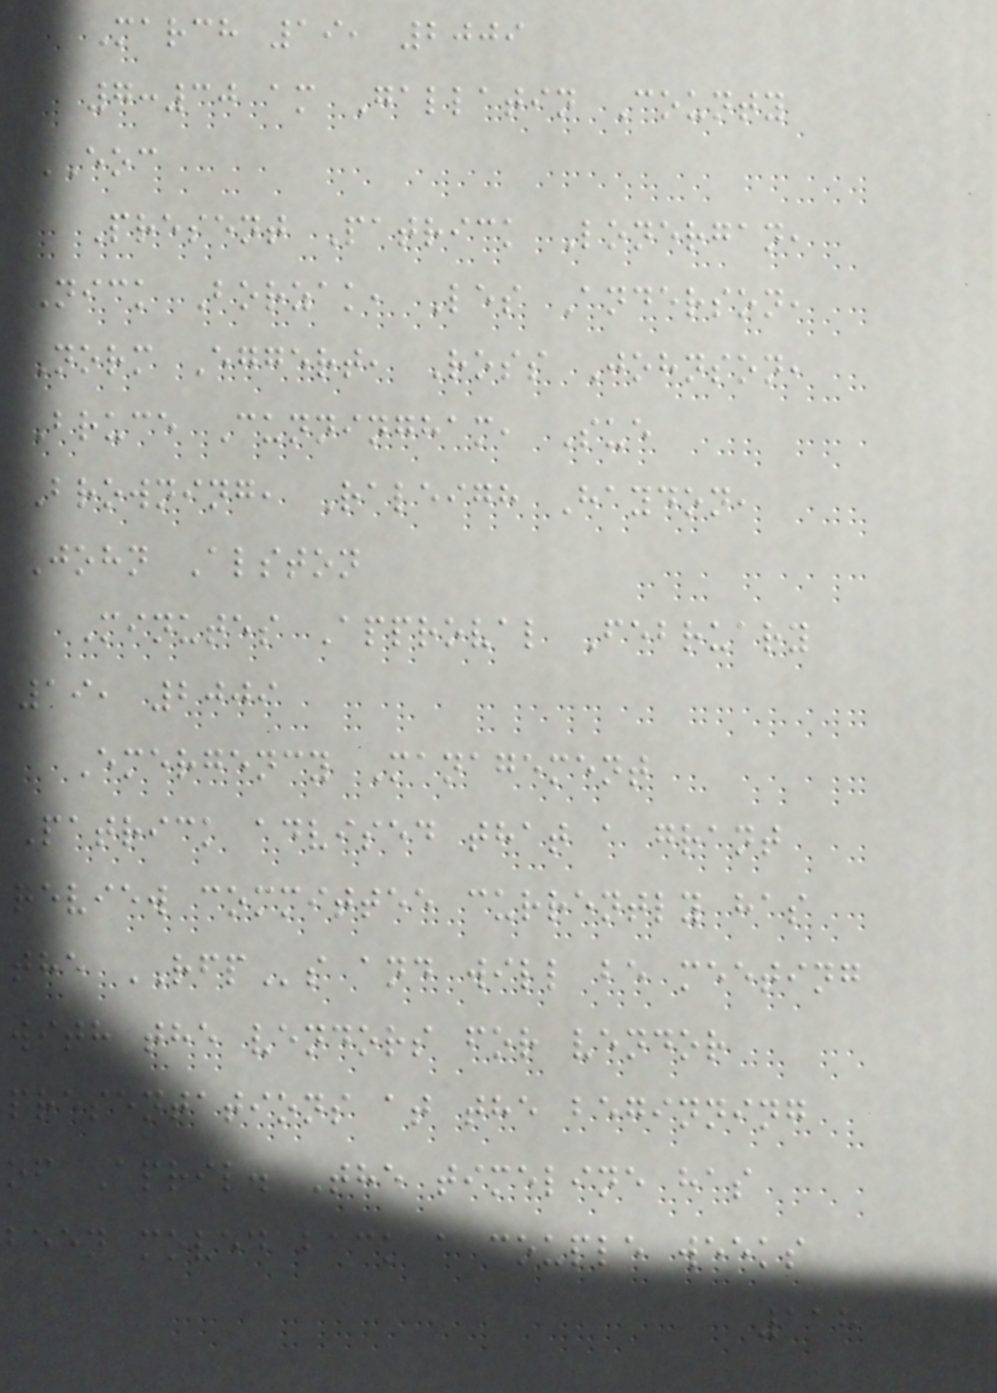March 19, 2009
7:30 am Gallatin County
EOC
Present Patrick Lonergan,
Nick Borzak, Les Anderson,
Norm Eggert, Ross Johnson,
Bruce Cunningham, Sue
Browning, Raleigh Haydon,
John Alston
Minutes Approval February
19, 2009
Emergency Management
Patrick advised that a grant
review committee currently has
the RFPs and will be meeting
with the vendors for vendor
presentations at the beginning
of April. The timeline has
been moved back a couple weeks
118
